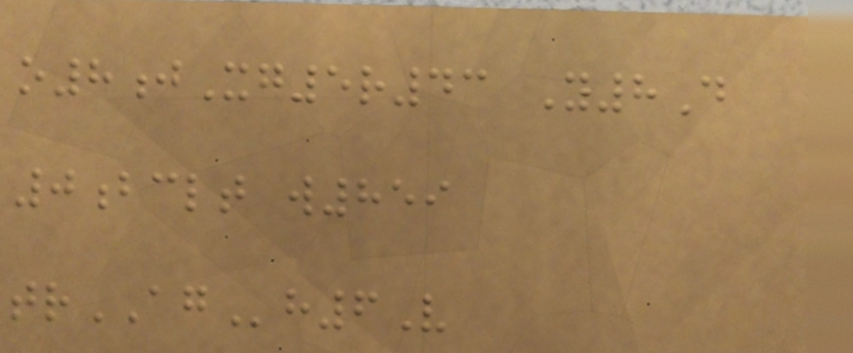o8jXg5r43 Y8D
0bclt w859
trAGh6V
